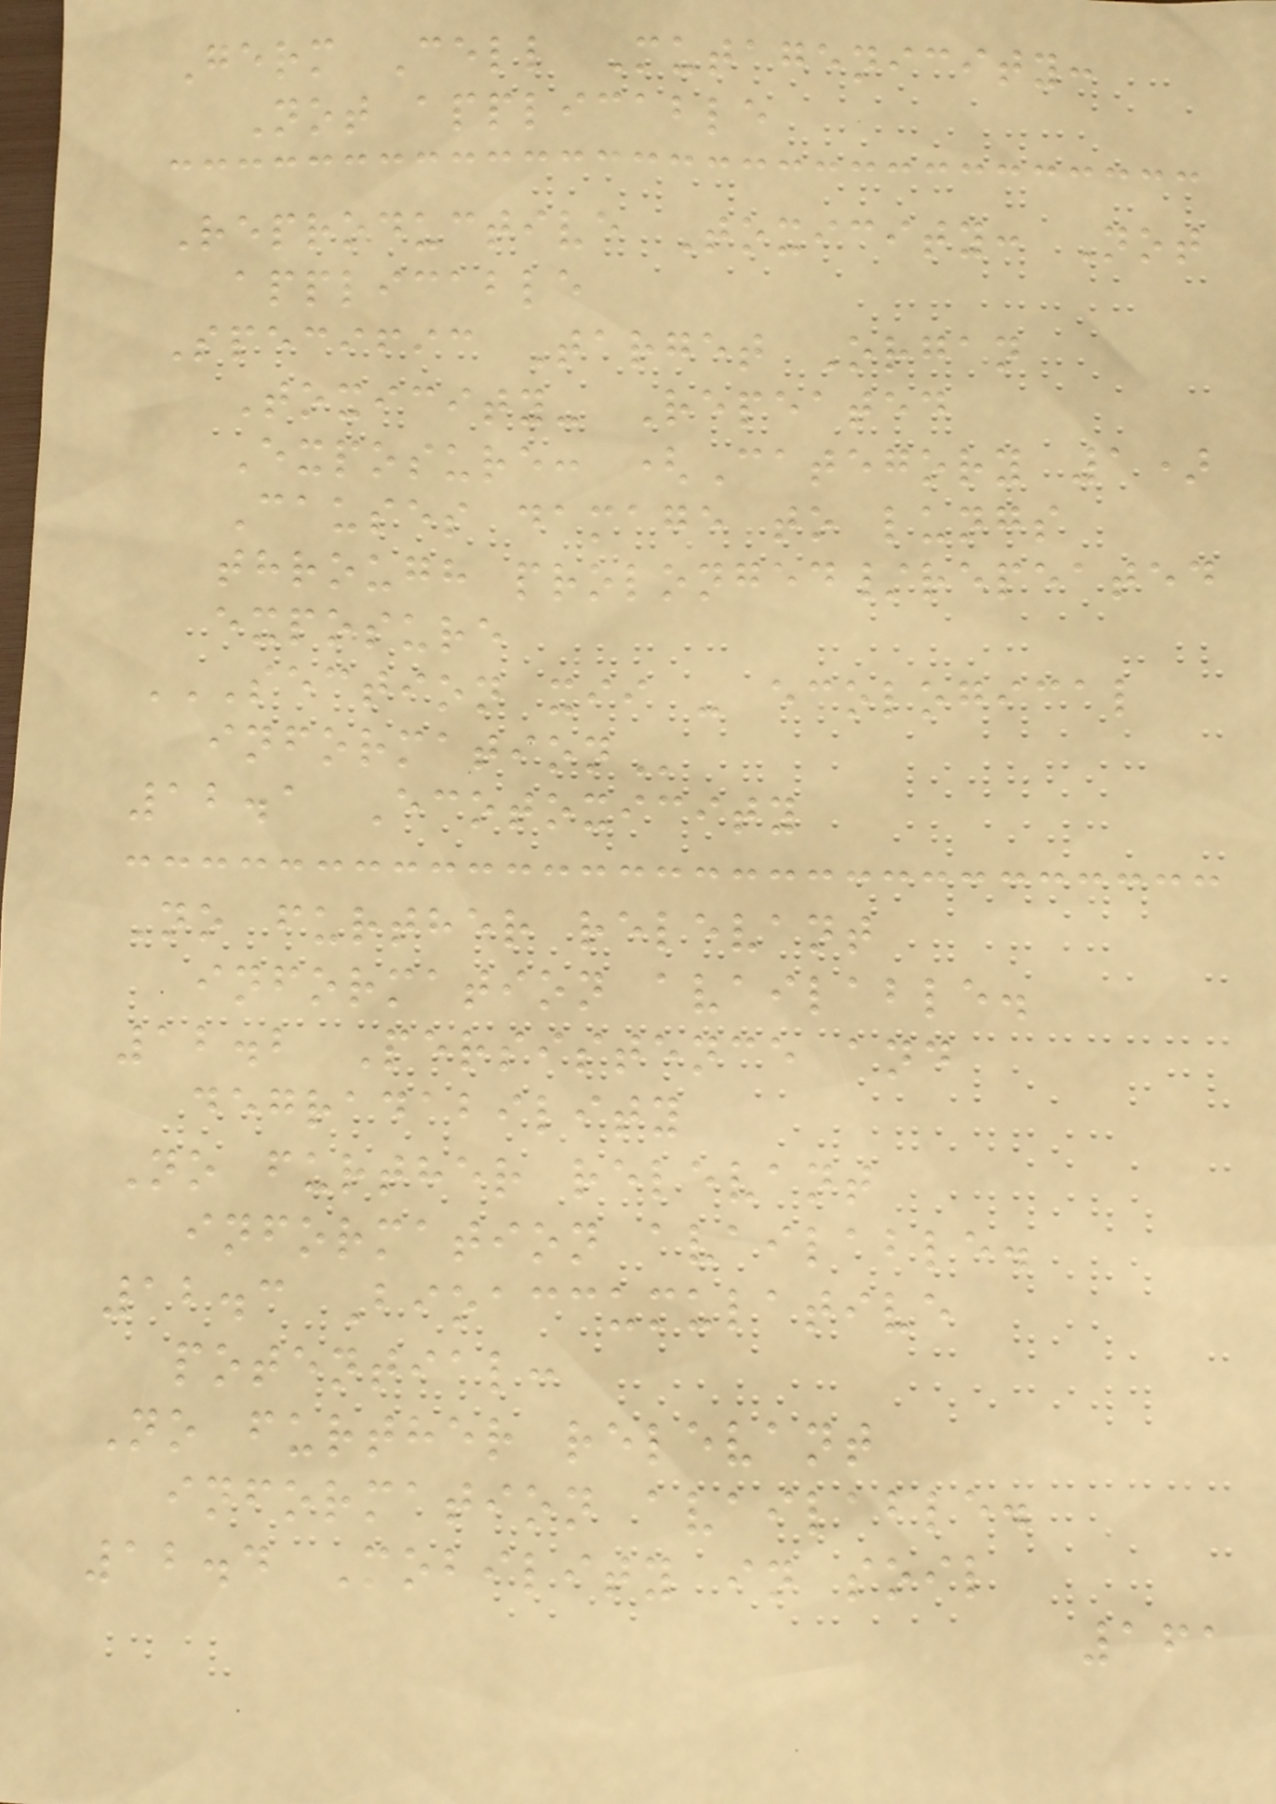Germ Cell Mutagenicity:
Not applicable
Reproductive Toxicity: Not
applicable
Specific Target Organ
Toxicity- Repeated
Exposure: (Category 1)
Causes damage to lungs
through prolonged/repeated
exposure
SECTION XII - ECOLOGICAL
INFORMATION
12.1 Ecotoxicity
No further relevant
information available.
12.2 Persistence and
degradability
No further relevant
information available.
12.3 Bioaccumulative
potential:
No further relevant
information available.
12.4 Mobility in soil
161
